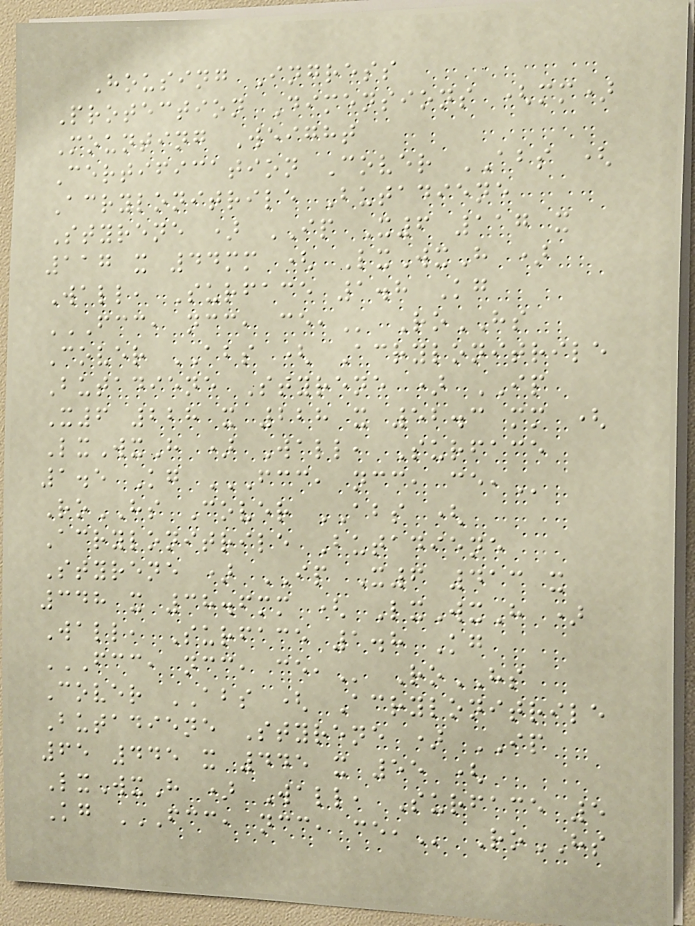Housing Ingress
Protection Dimensions (mm)
Mounting Weight
Certification Cover ABS (
Acrylonitrile Butadiene
Styrene ) IP X6 117 x
117 x 44mm ( LxWxH )
Wall, Surface 1.8 Kg
FCC, NCC, CE, RoHS
Cover ABS ( Acrylonitrile
Butadiene Styrene ) IP
X6 228 x 228 x 52.3 mm (
LxWxH ) Wall, Surface
1.5 Kg FCC, NCC, CE,
RoHS Cover ABS (
Acrylonitrile Butadiene
Styrene ) IP X6 413 x
348 x 38.6mm ( LxWxH )
Wall, Surface 1.8 Kg
FCC, NCC, CE, RoHS
Cover ABS ( Acrylonitrile
Butadiene Styrene ) IP
65 445 x 445 x 55 (
LxWxH ) Wall, Surface 5
Kg FCC, NCC, CE, RoHS
